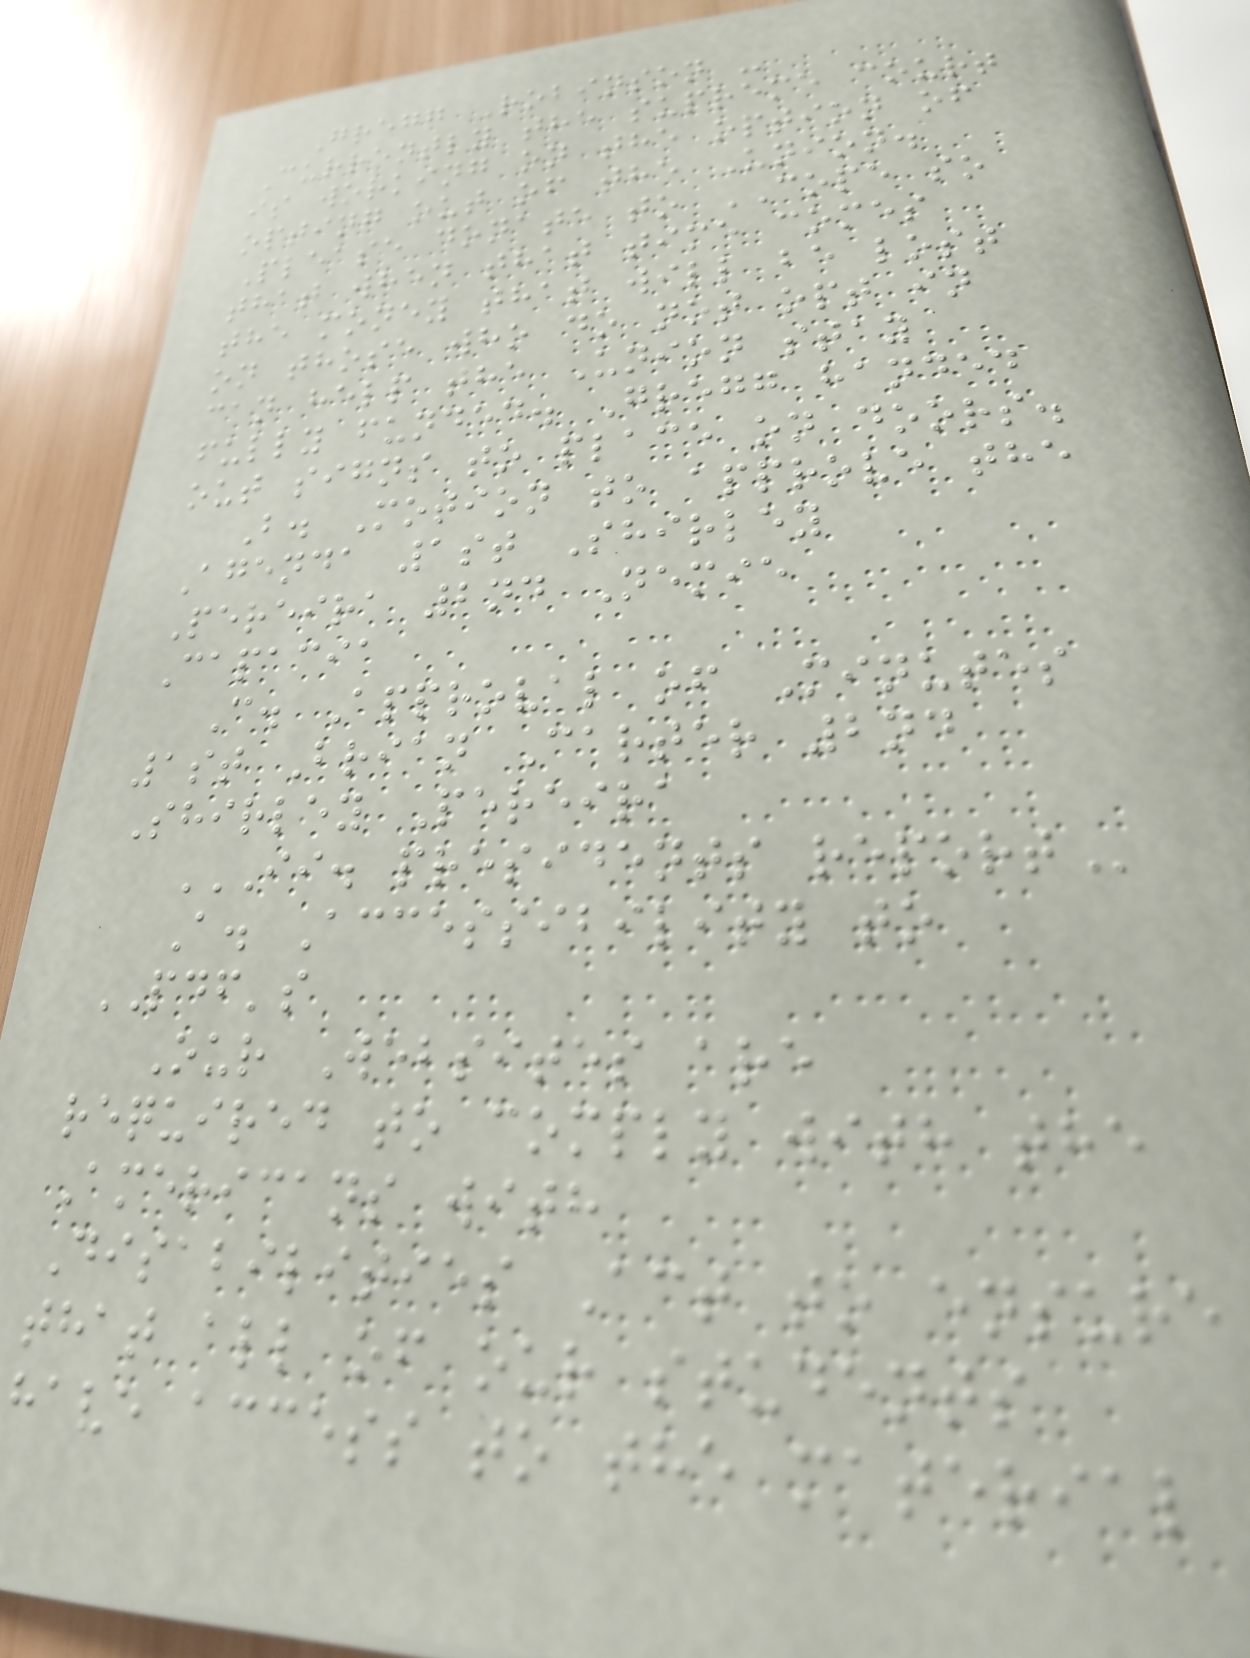Gregg Robinson -
Currently the supreme court
is working on the option of
opting out of the Union.
Please donate to COPE so
that when that time comes
the money that will be lost
on those who do not opt in
can help the Union stay
fully funded. Gregg handed
out signs to place on doors.
B. Motion to approve the
Agenda 1st Shirley
Pereira 2nd Nemie
Capacia
C. Approval of Minutes
1st Brian Carter 2nd
Shirley Pereira
II. PRESIDENTS REPORT
A. Accessibility to
PDF's
Our Websites are
required to comply with the
Americans with
Disabilities Act to ensure
that all of our students
have access to the material
